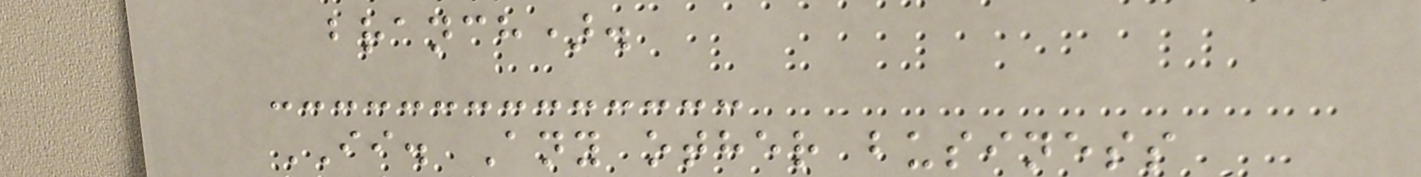branch).
II. Any other business
